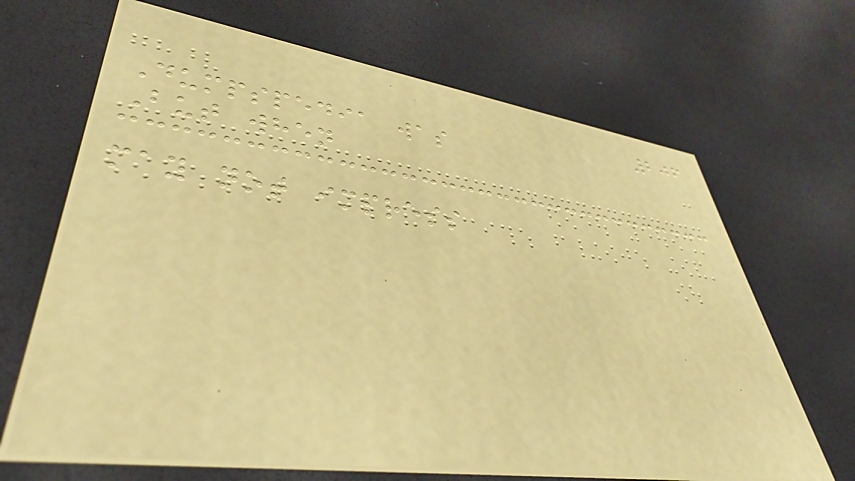206
Dumpspedia was
But when
may not impress
